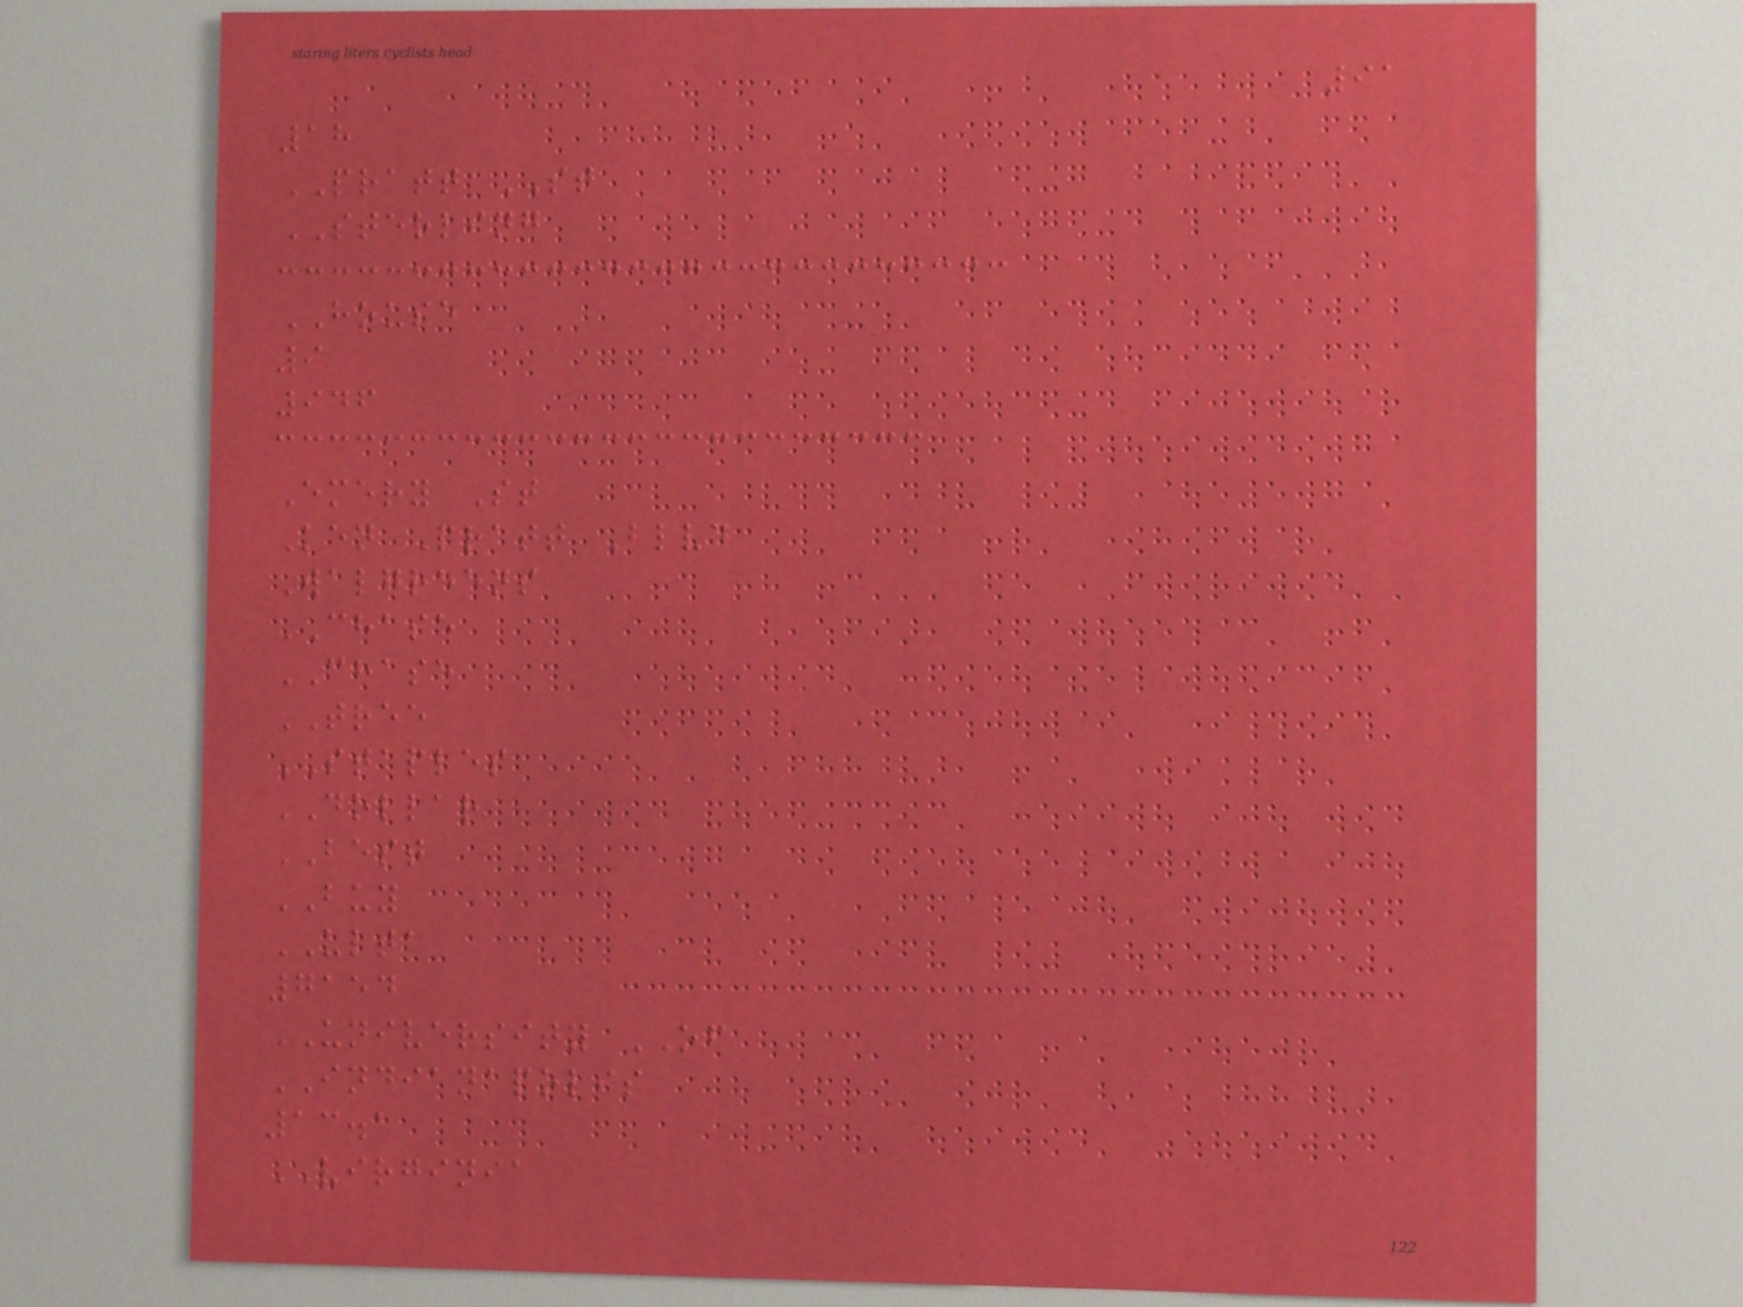91
18
PRATT ST
STERLING
HOUSE
9
946
Emery St
Ken Pratt Blvd
Walgreens
CHASE
CHASE
TREE
STAPLES
DOLLAR
BEST
BUY
ULTA
7154
UNIVERSITY OF
INDIANAPOLIS
13.1
VIRGINIA
